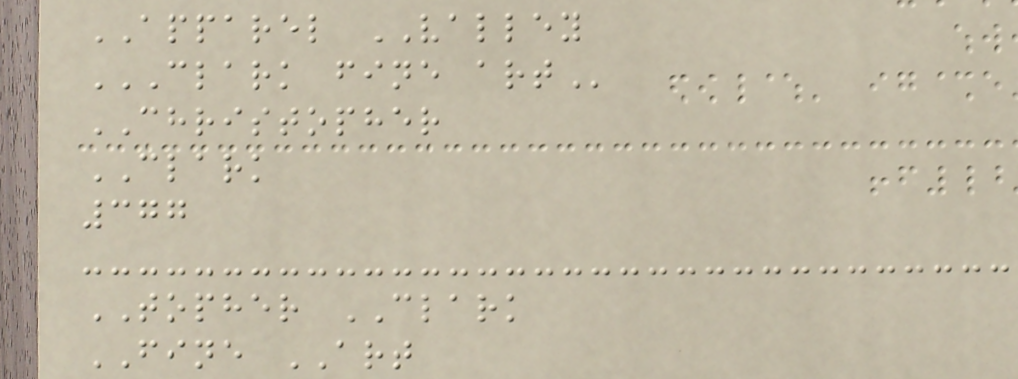APPAREL VALLEY
CLARK FINE ART
CHRISTOPHER
CLARK
377
TOPHER CLARK
FINE ART
